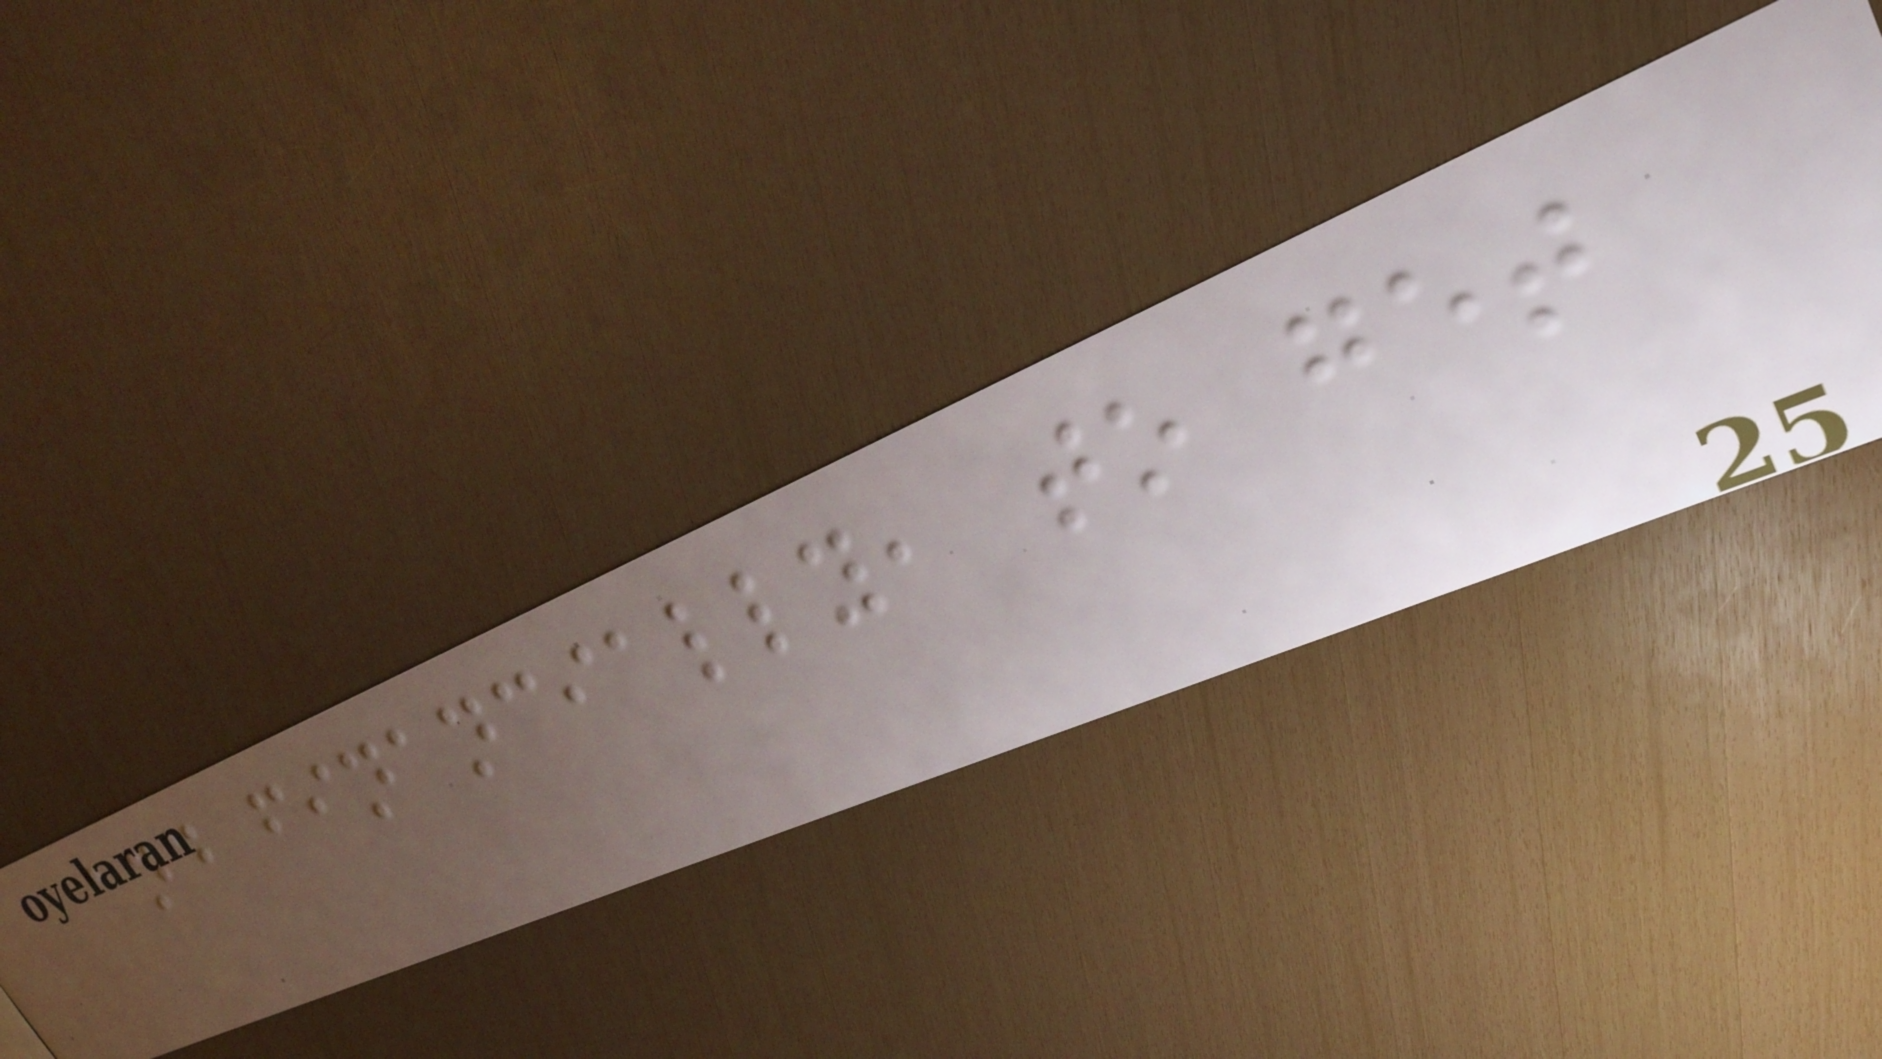and financially, to get
